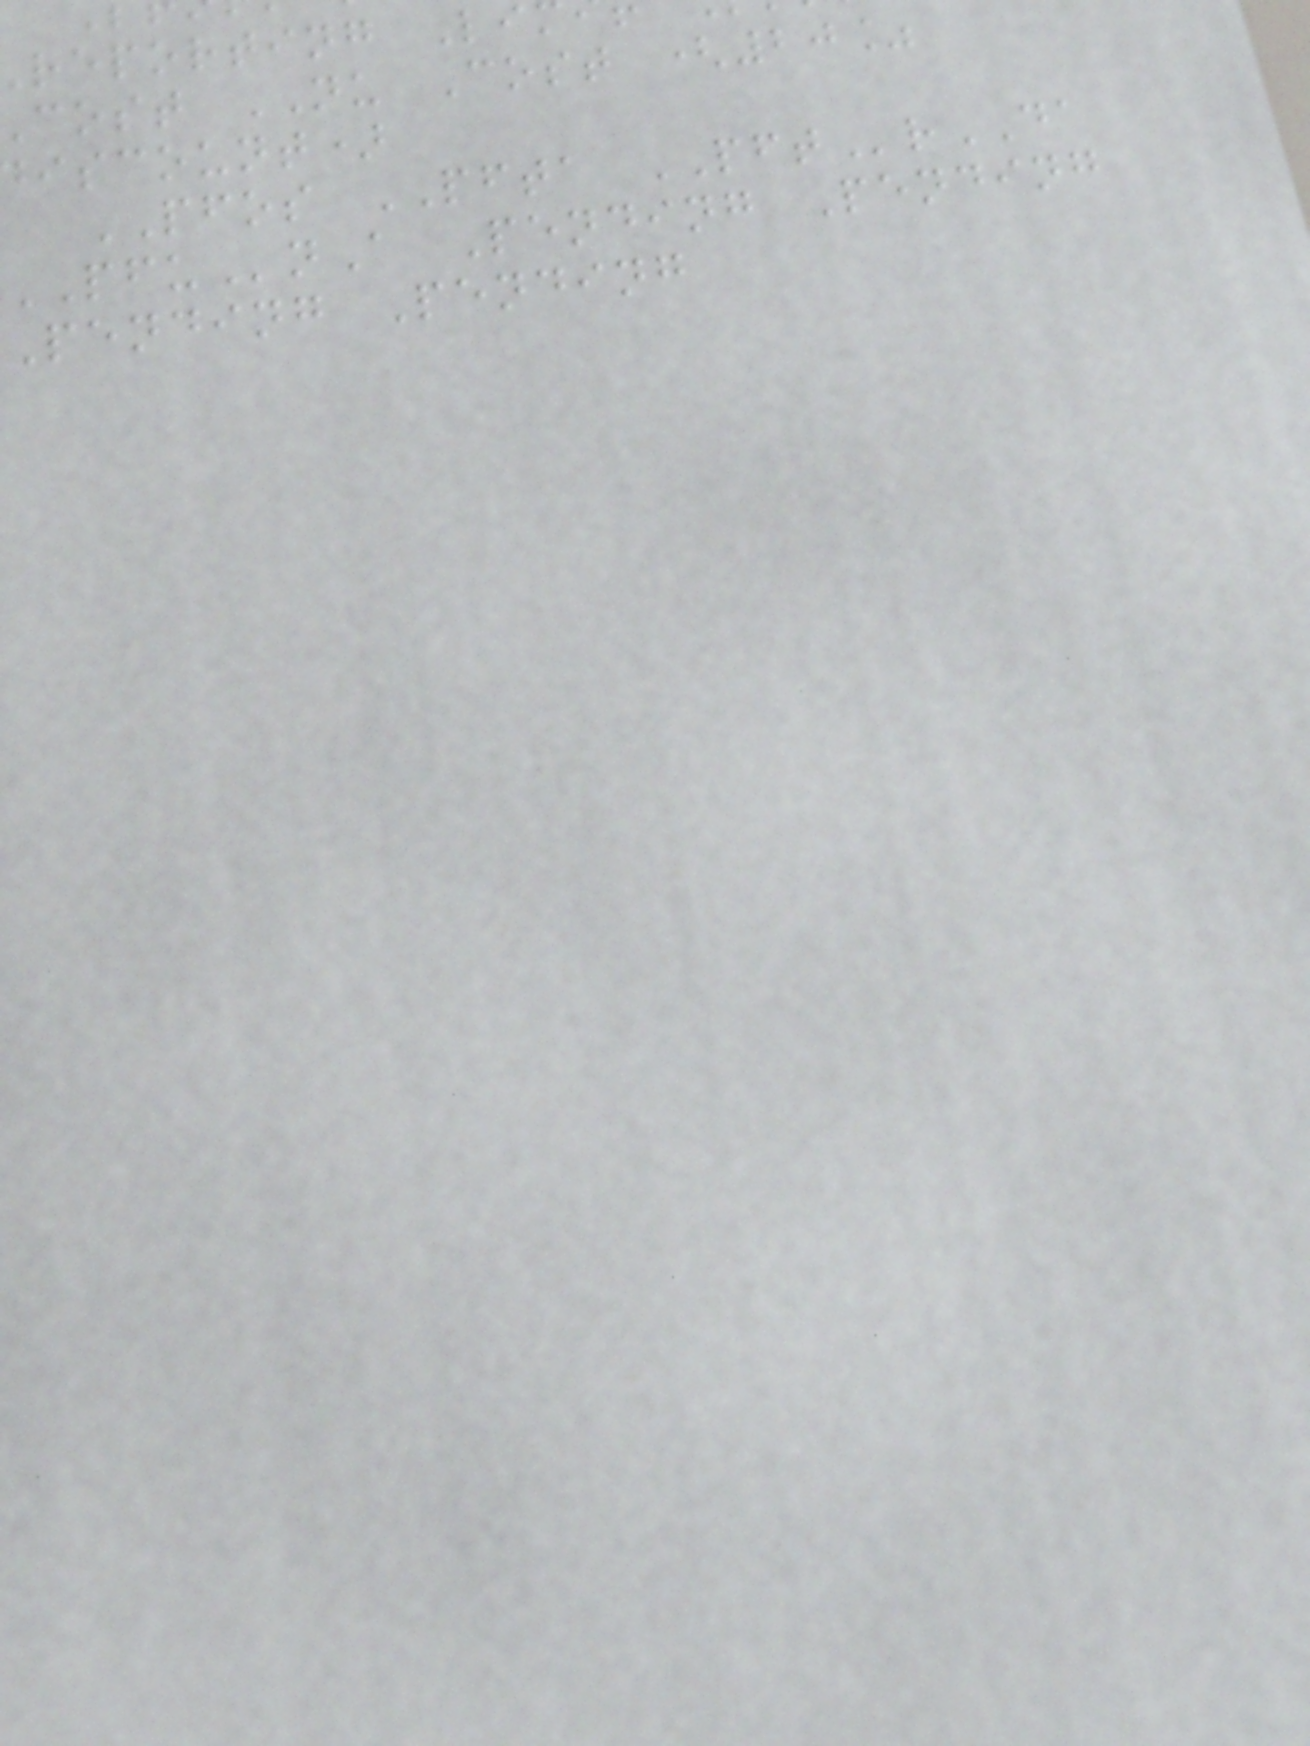reporting Li
cost NU Cost (20%
iscount)
PFOS PFTA PFTrDA
PFUnA Pending Pending
Pending Pending
